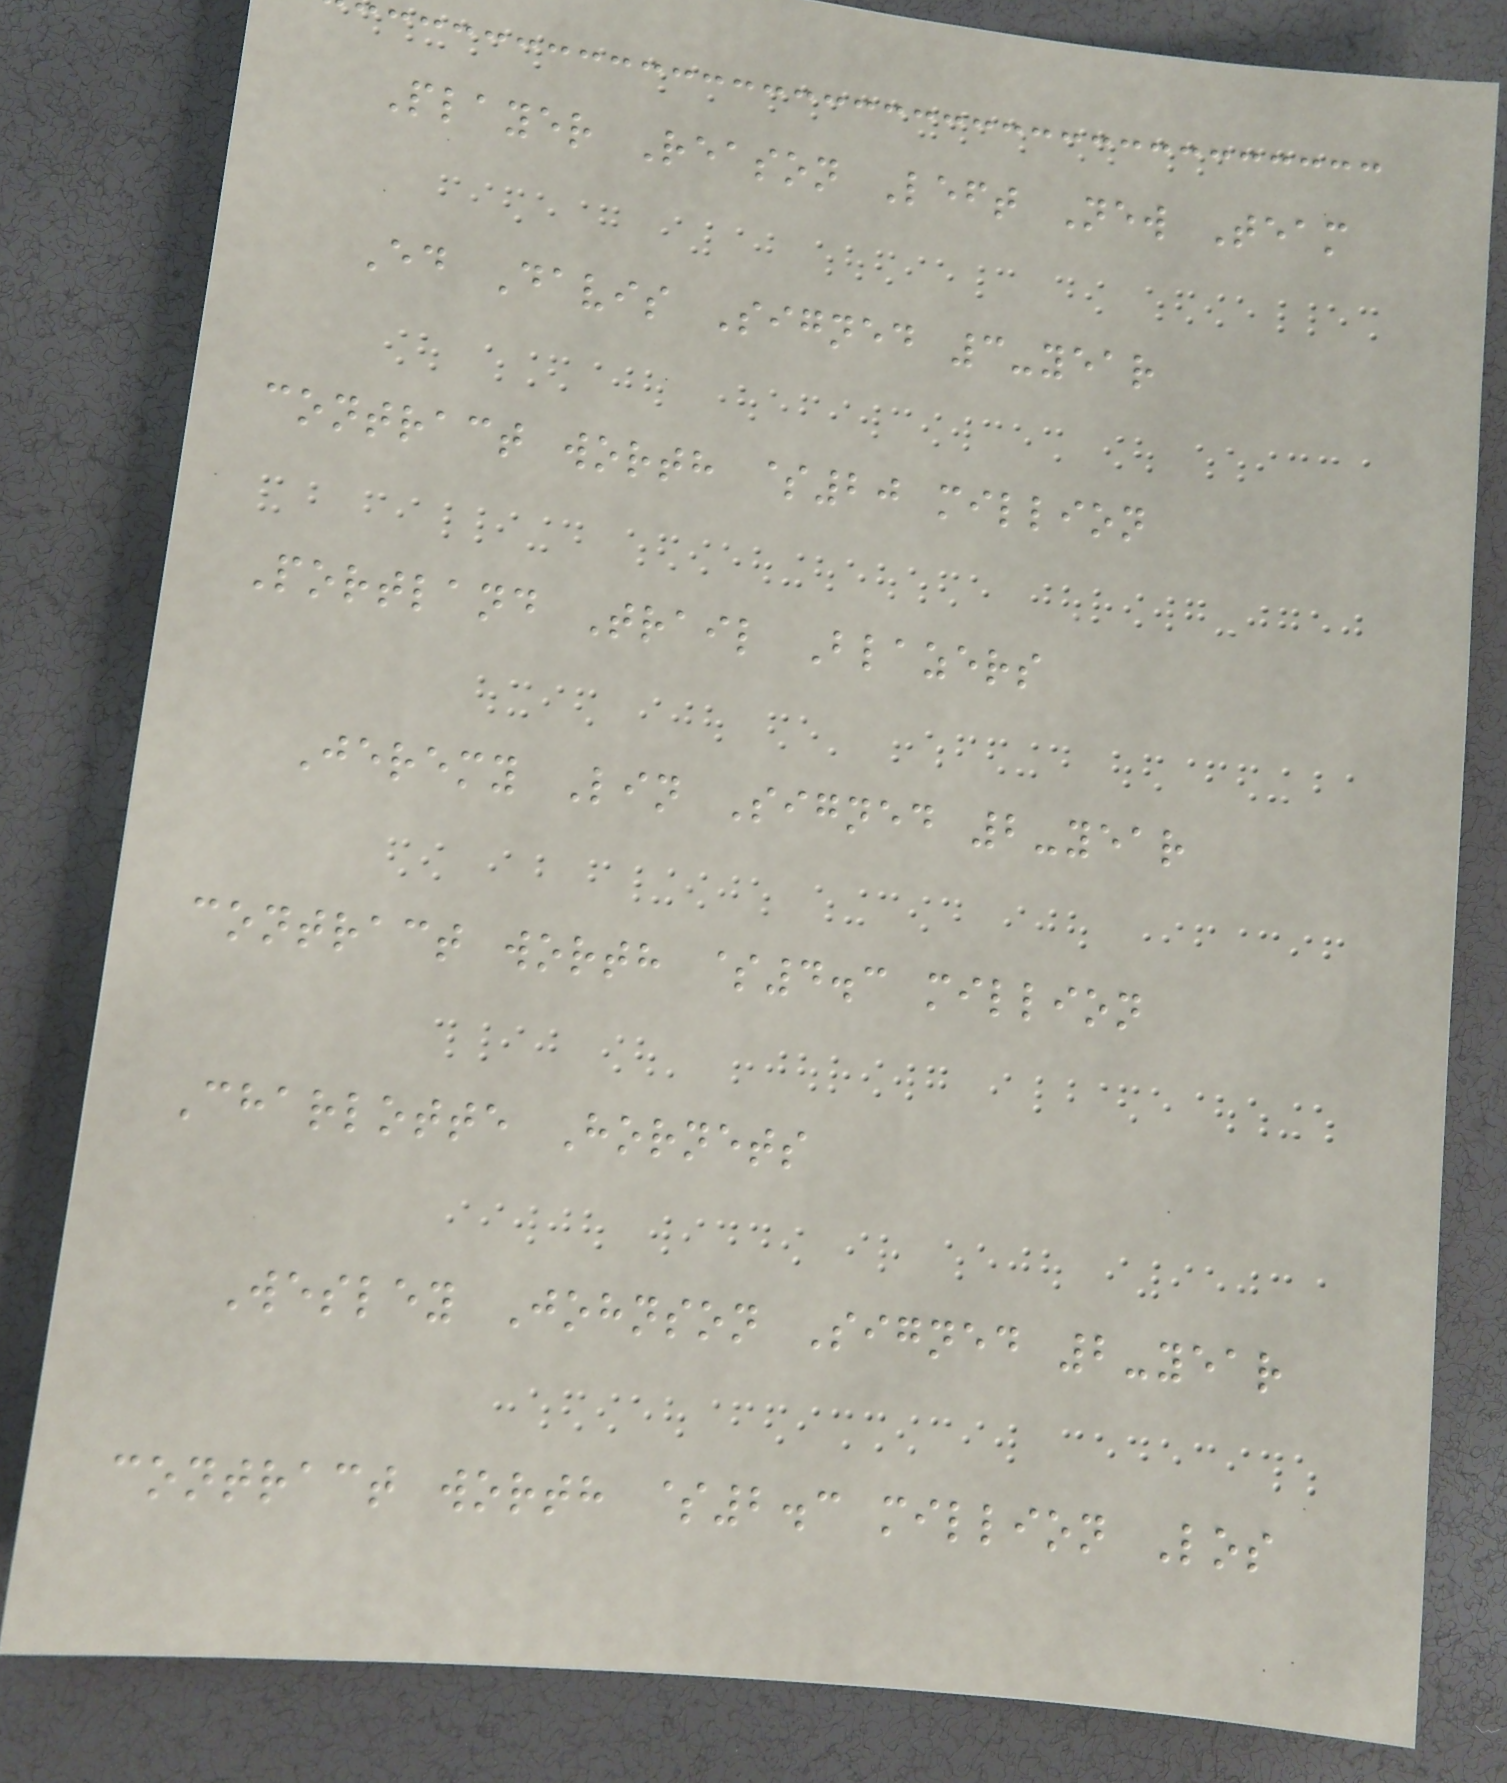Player Reason Left New Team
Ed Davis Signed 3-year
contract worth $20 million
Portland Trail Blazers
Jeremy Lin Signed 2-year
contract worth $4.3 million
Charlotte Hornets
Wesley Johnson Signed 2-year
contract worth $2.3 million Los
